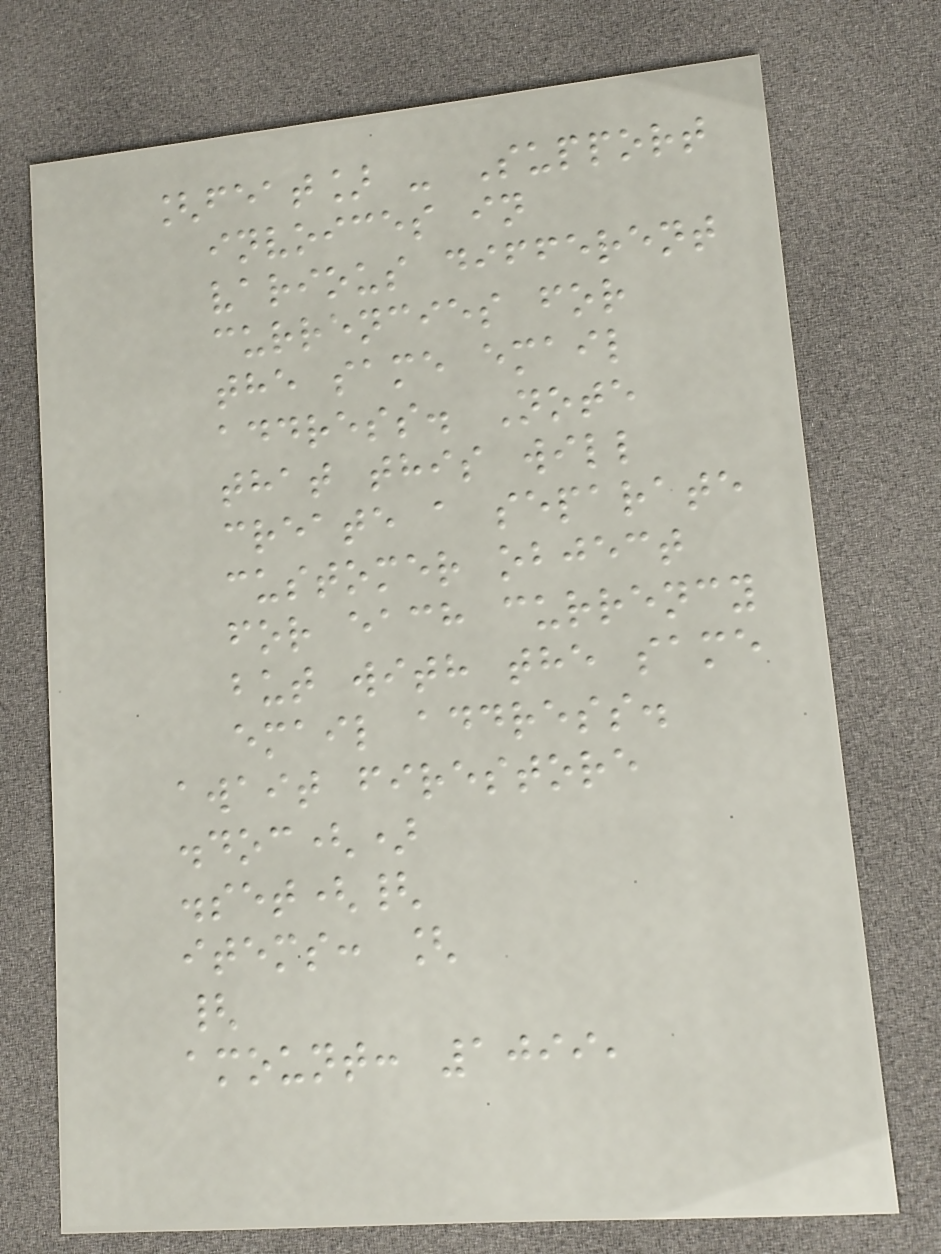[feat] - Support
invoices in
various different
currencies for
the same email
address. Note
that this will
create a separate
customer object
for each currency
but with the same
email address.
await firestore
.doc()
.set({
items: [
{
amount: 1099,
